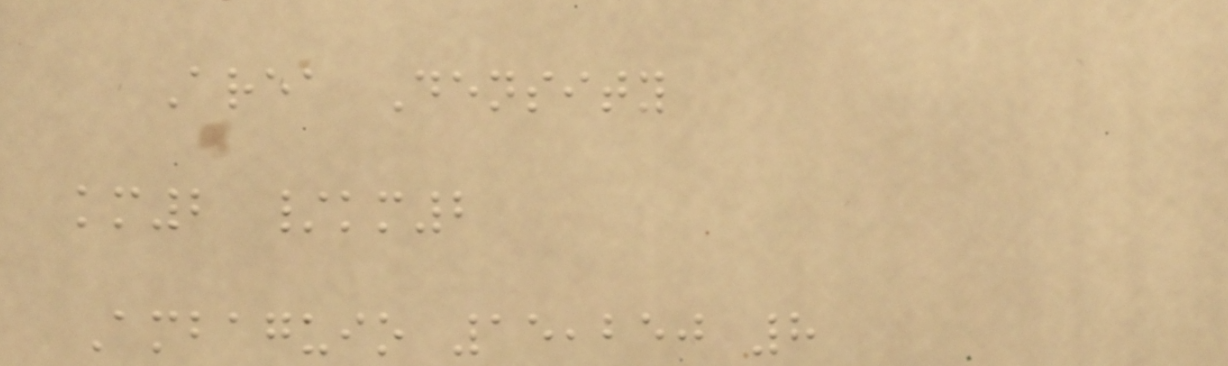Area Density
km2 /km2
Ambaguio 15,250 8
